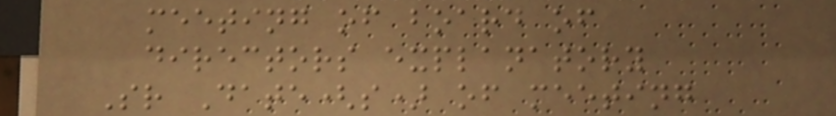meeting of board of
directors explanatory
Sr Date(s) of meeting
